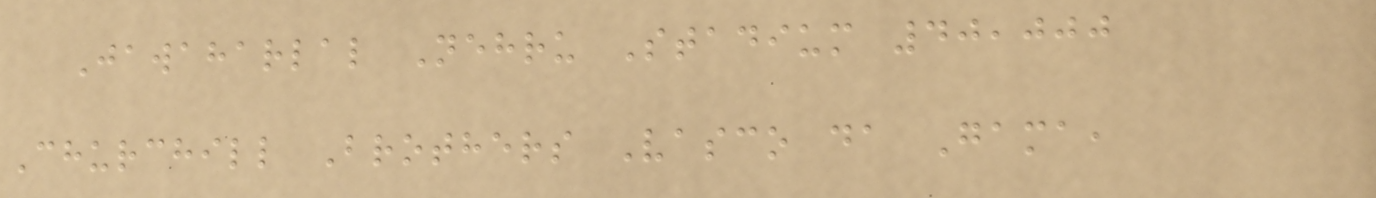Jawaharlal Nehru Stadium 40,000
Churchill Brothers Vasco da Gama,
